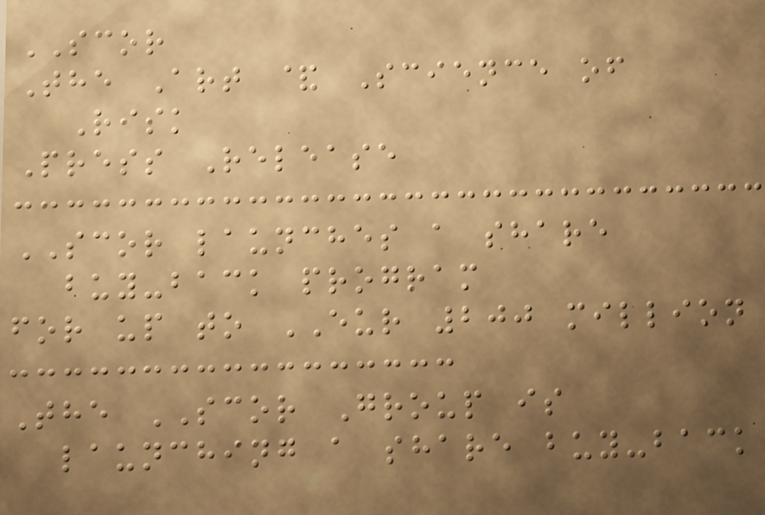SCOR
The Art & Science of
Risk
Press Release
SCOR launches a share
buy-back program
for up to EUR 200 million
The SCOR Group is
launching a share buy-back
